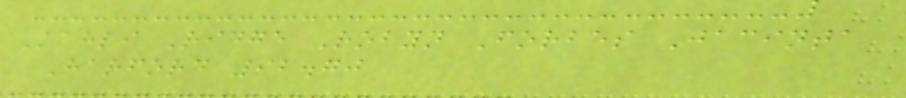Kahli Ridge Robyn Forbes Jacinta
Harford 92.70
